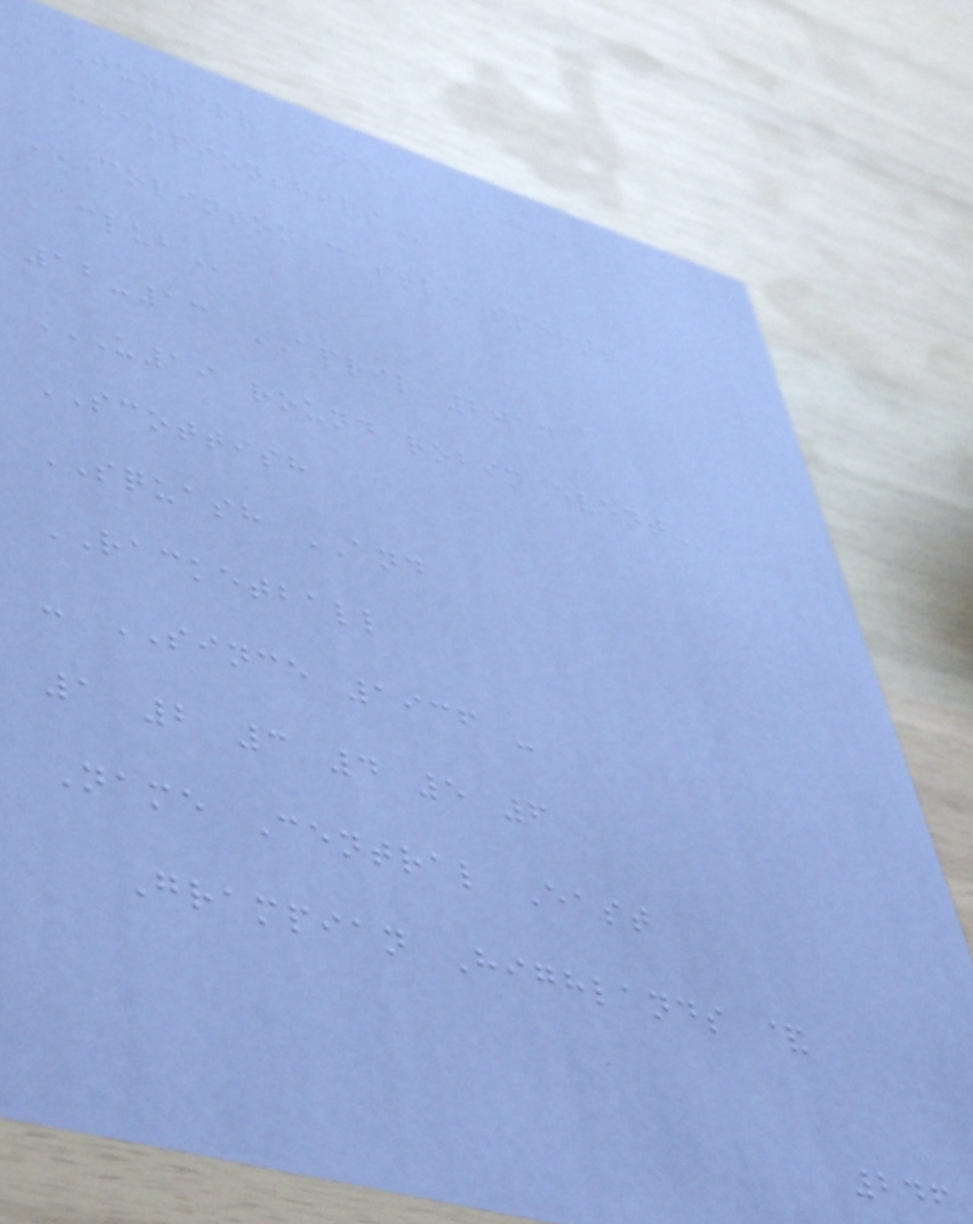JUNIIOR INTER - REGIONAL
CHAMPIONSHIPS
COLINTON CASTLE SPORTS
CLUB
12-13 APRIL 2014
U19 ROUND ROBIN EVENT
SCOTTISH
SQUASH AND
RACKETBALL
- SINCE 1936 -
1 2 3 4 5 6
Name Central East
Grampian Highlands &
246
